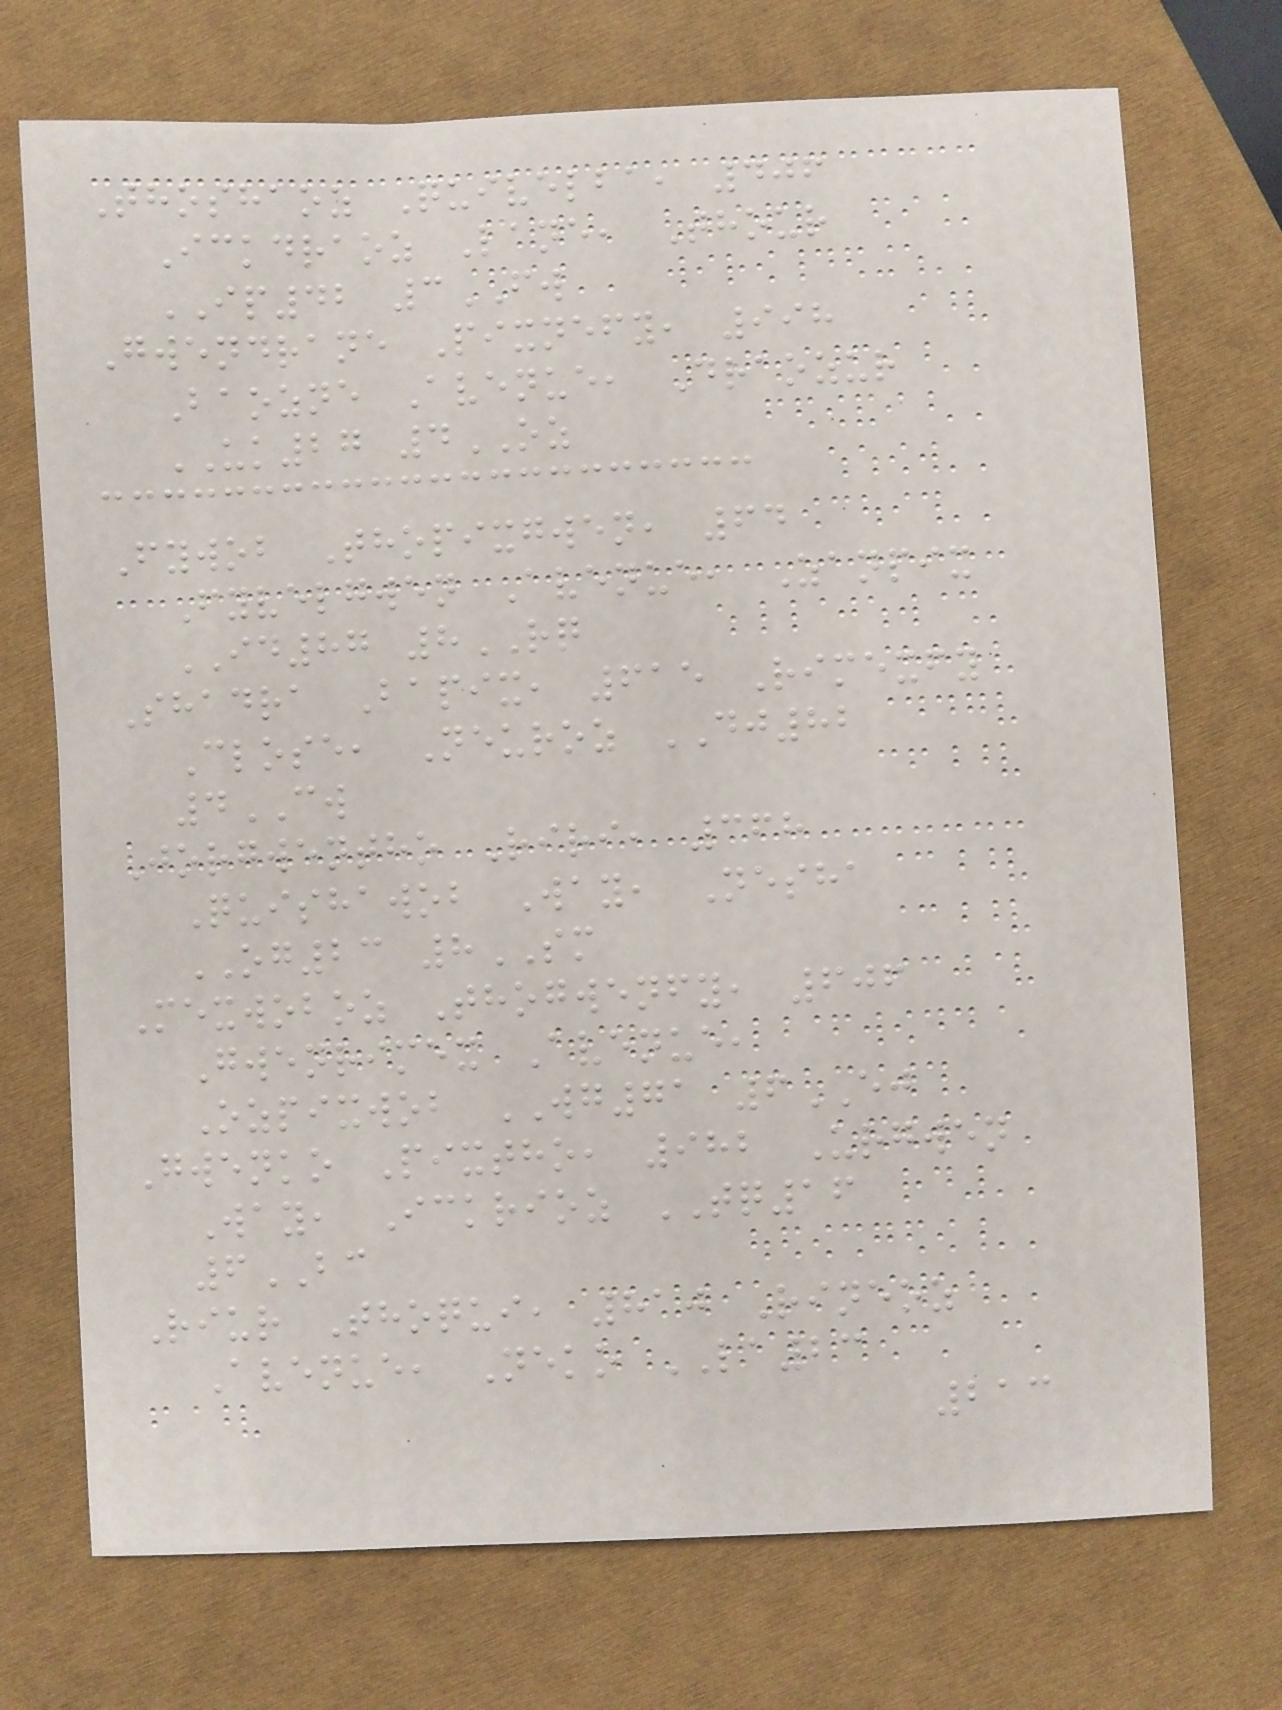Thoshaoz Quivelba, 406
Ickdraoz Lane, Thour
IP42 3FW
Gwendrane Pixnefy, 998
Baozne Avenue, Draozur
UK27 4OZ
Fywob Thopixgwen, 64
Fyvelgwen Avenue, Zanpix
ID87 8RQ
Shadra Bapix, 615 Rimexfy
Close, Neuroz DJ82
4CW
Jorgwentho Riri, 368
Quishawob Way, Nesha
OG23 8SM
Mexwoboz Thogwenfy, 606
Gwenrimex Avenue,
Ozpixwob WG71 6EJ
Gwenko Pixtho, 982 Urgwen
Way, Ickrioz TQ16
6BC
Riur Thoqui, 810 Rineoz
Avenue, Neko LA23
213
